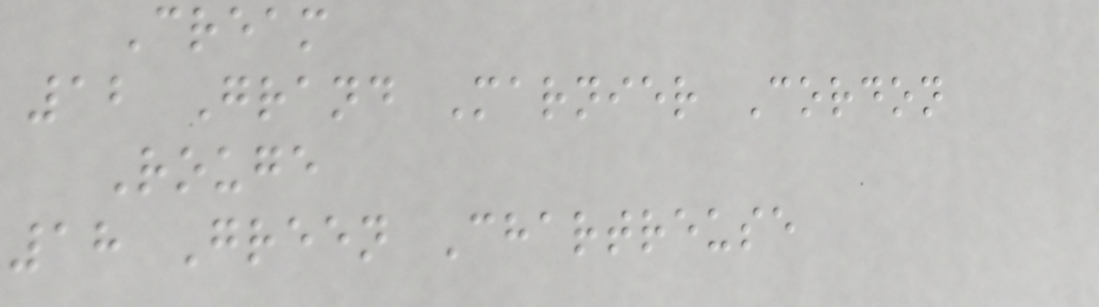Cream
12 Grand Marnier Cordon
Rouge
18 Green Chartreuse
